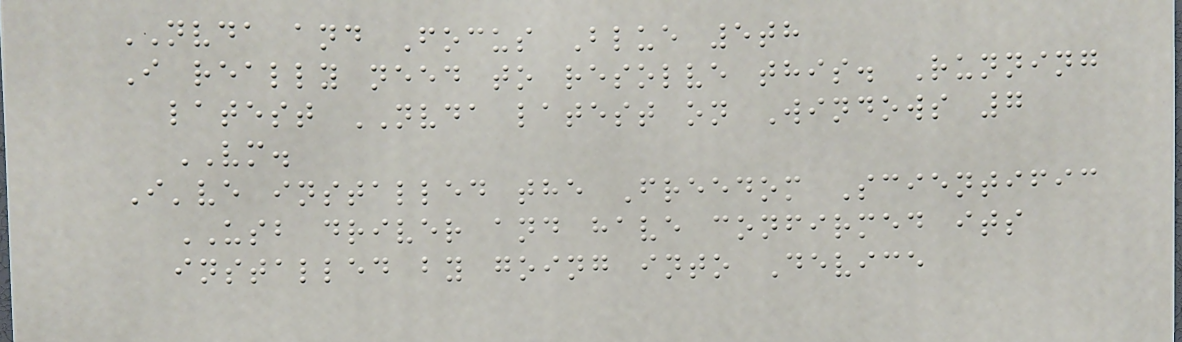NVDA and Focus Blue 5th
I really need to resolve this. Running
latest NVDA latest on Windows 7
VM.
I've installed the Freedom Scientific
USB driver and have confirmed its
installed by going into Device
